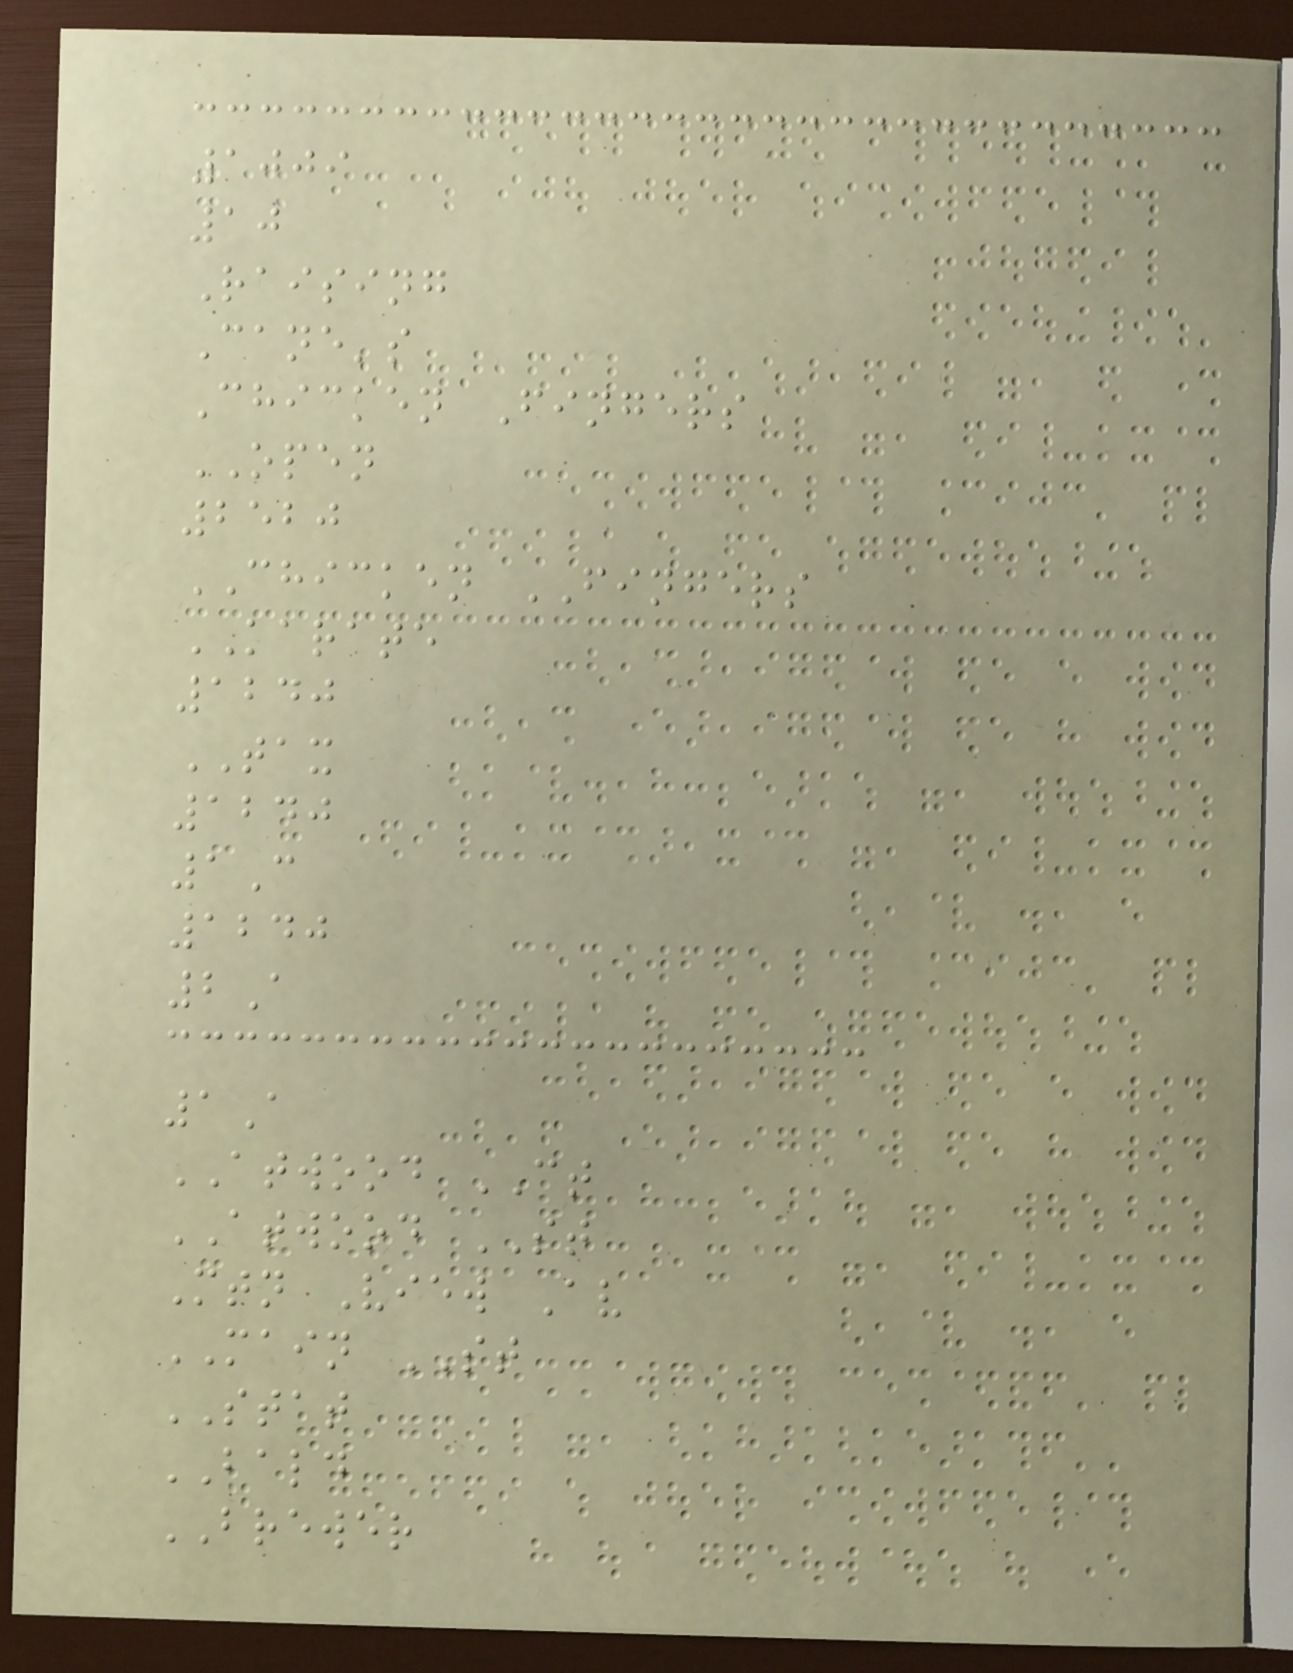1009
10
Raising
Cane's
Chicken Fingers
OPEN
2520
CHICKEN FINGERS
KARATE
1240
TAX
1240
1C
1240
2A
1A
ATWOOD CT
ATWOOD ST
Mtn View Av
MAIN ST
STAT
BALD
BREWER
